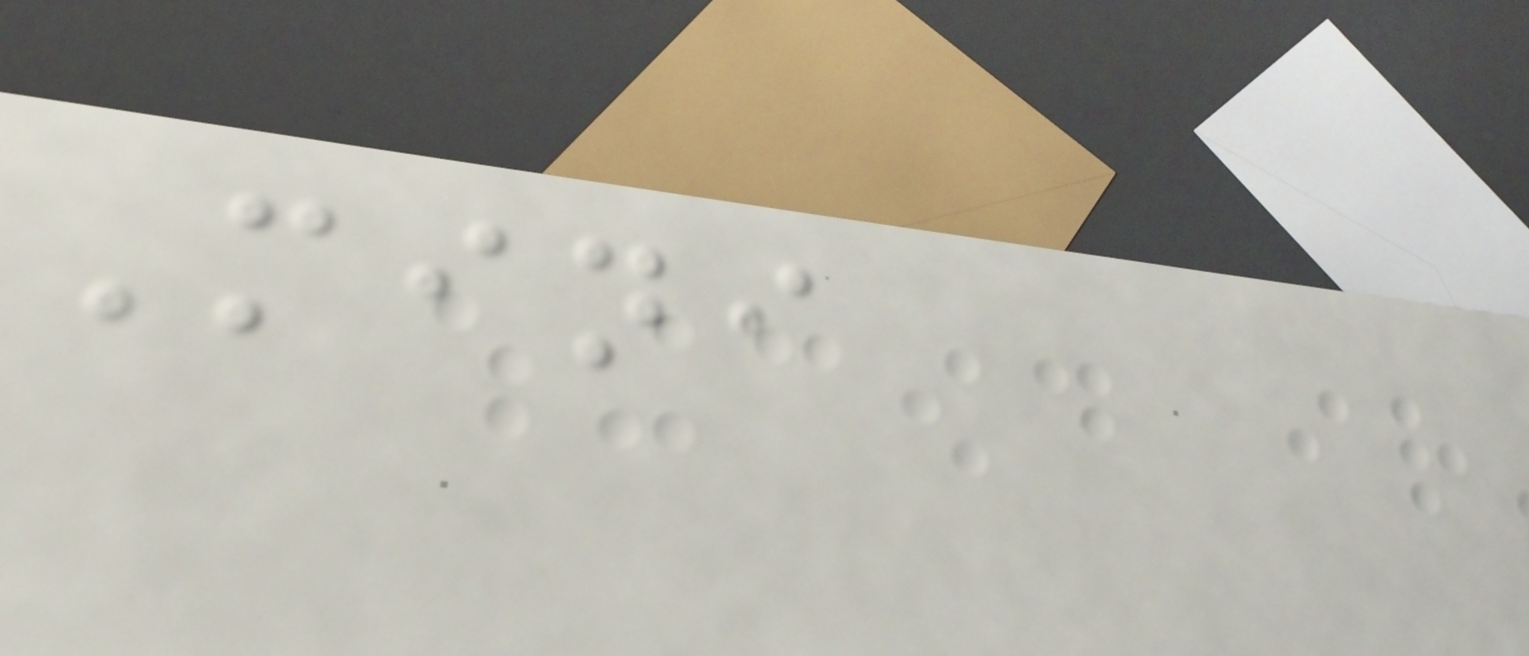Mini
